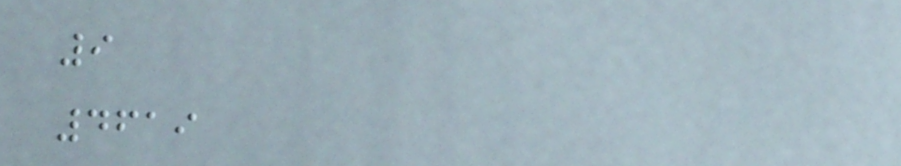9
4619
